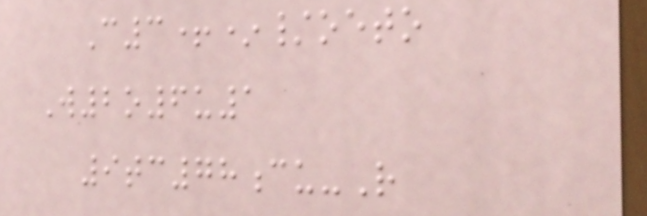C3+*/oeto
W2o6u1
9tc78cu-R
